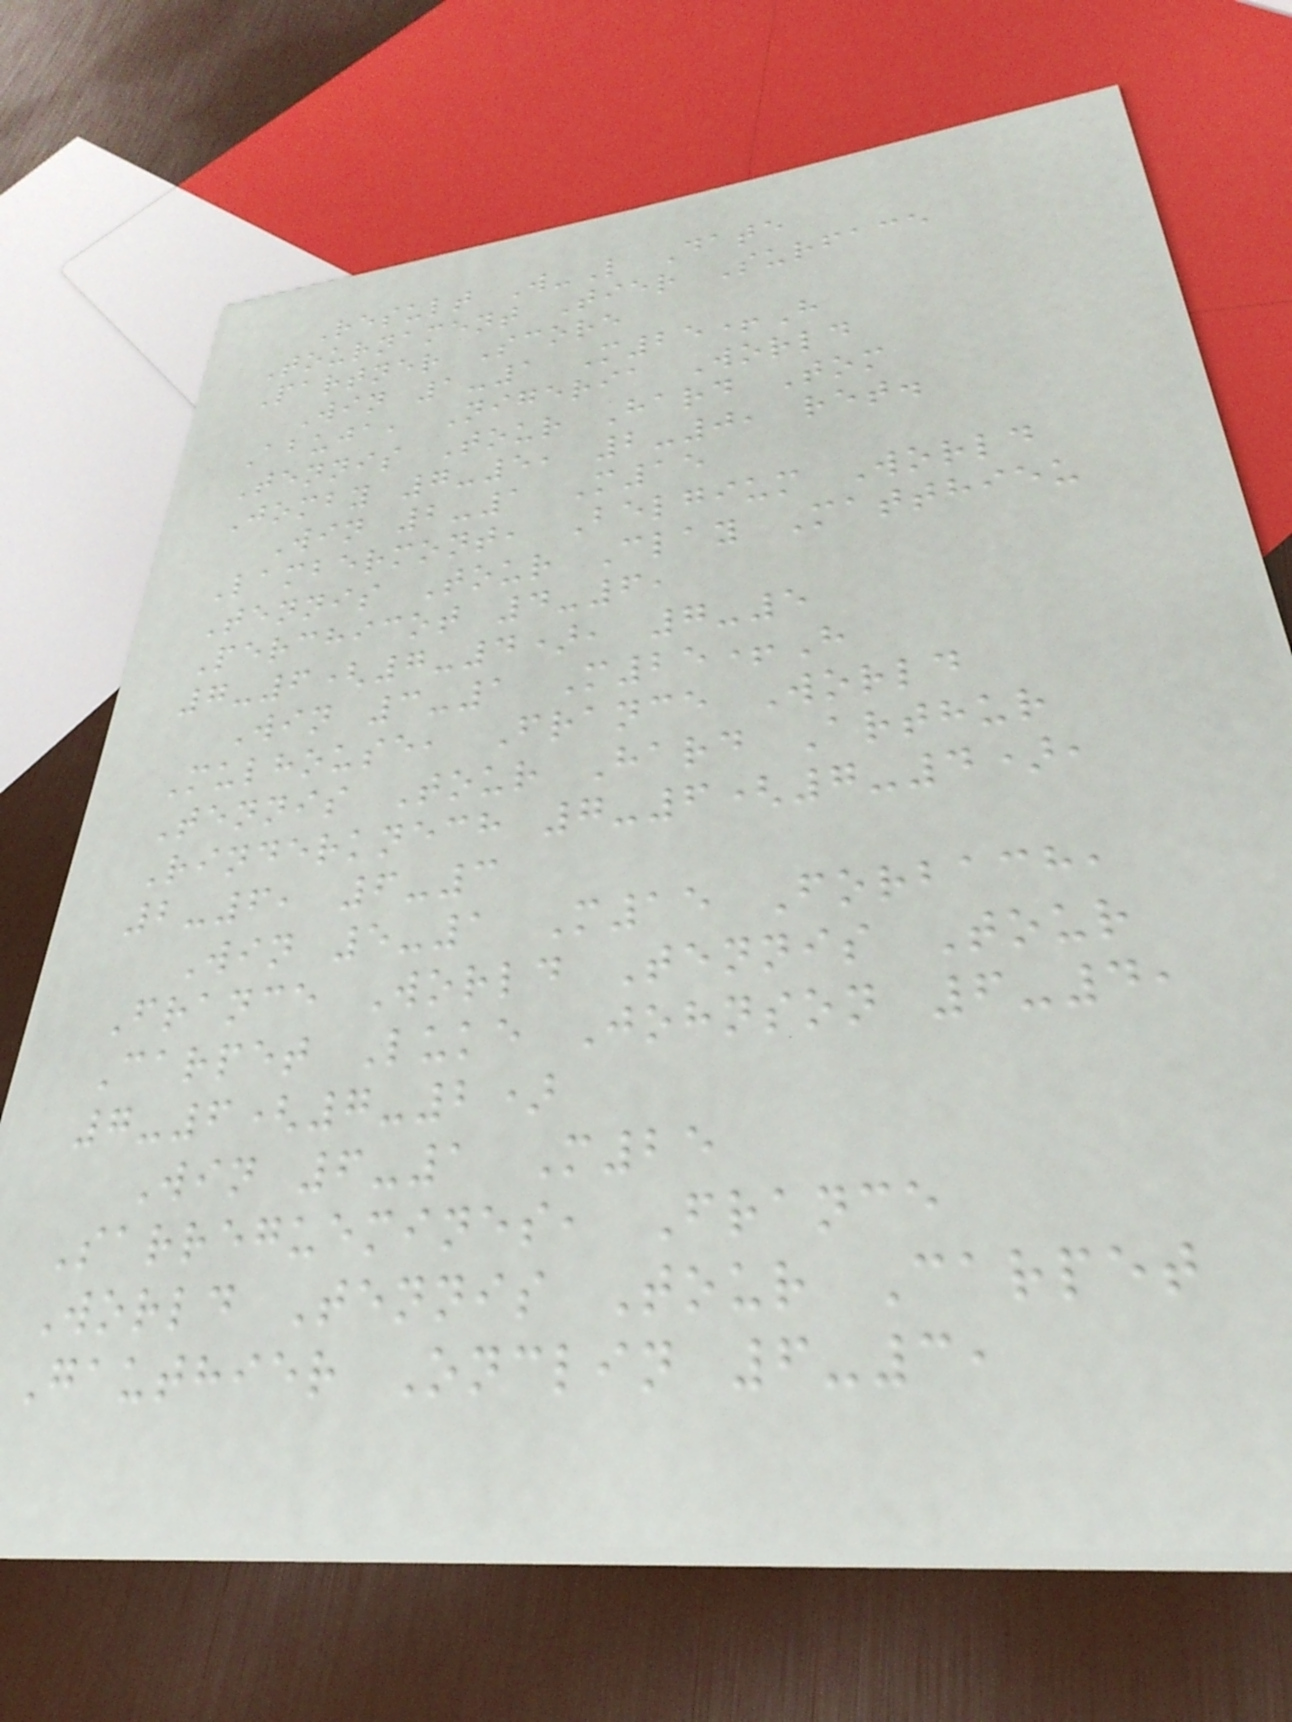Result W-L Date
Tournament Tier Surface
Partner Score
Win 1-1 M25+H
Abuja, Nigeria World
Tennis Tour Hard Tom
Jomby 7-5, 2-0, ret.
Win 2-1 M15
Lambermont, Belgium World
Tennis Tour Clay Matthieu
Perchicot 4-6,
7-6(7-4), 7-5
Win 3-1 M25+H
Mulhouse, France World
Tennis Tour Hard Arthur
Rinderknech 7-6(7-4),
2-6, 6-3
Win 5-1 M15 Forbach,
France World Tennis Tour
Carpet Luke Johnson 6-4,
7-6(7-2)
Win 6-1 M25
Sarreguemines, France
World Tennis Tour Carpet
Gauthier Onclin 6-3,
